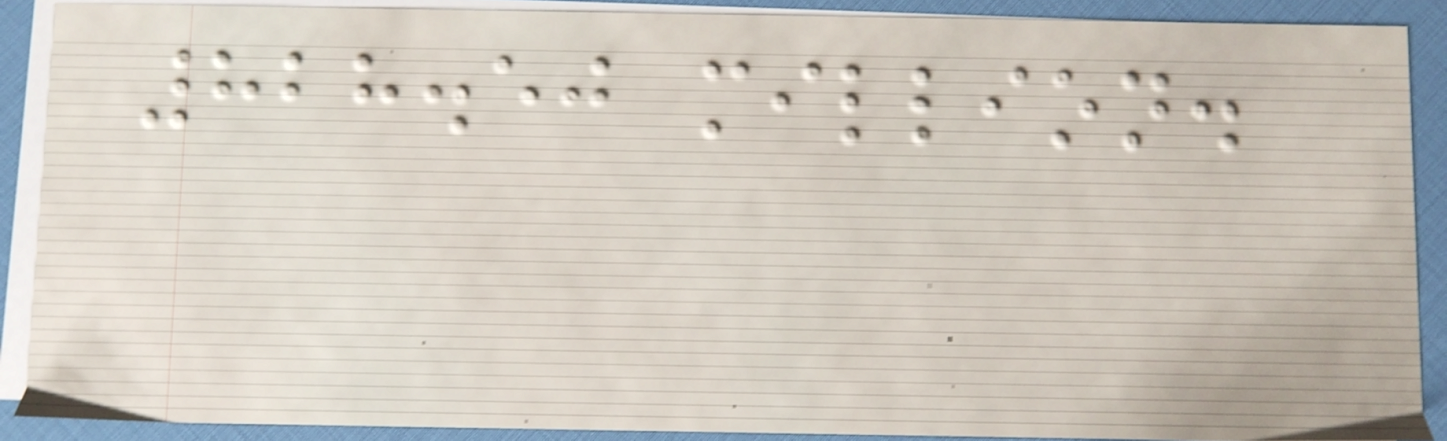828.50 million.
